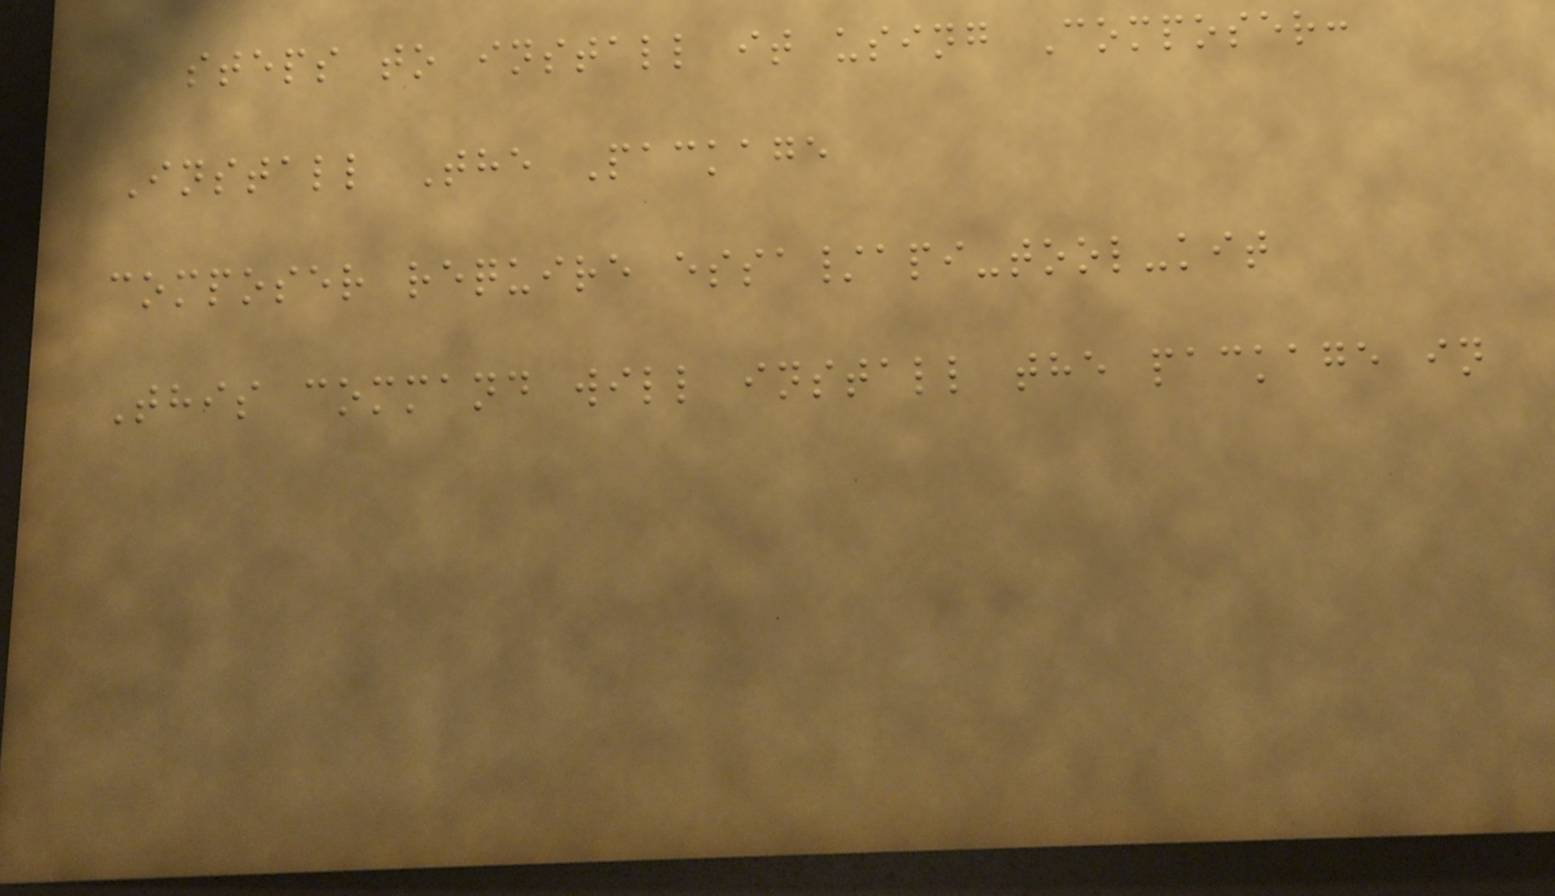steps to install it using Composer:
Install The Package
composer require essa/api-tool-kit
This command will install the package in
